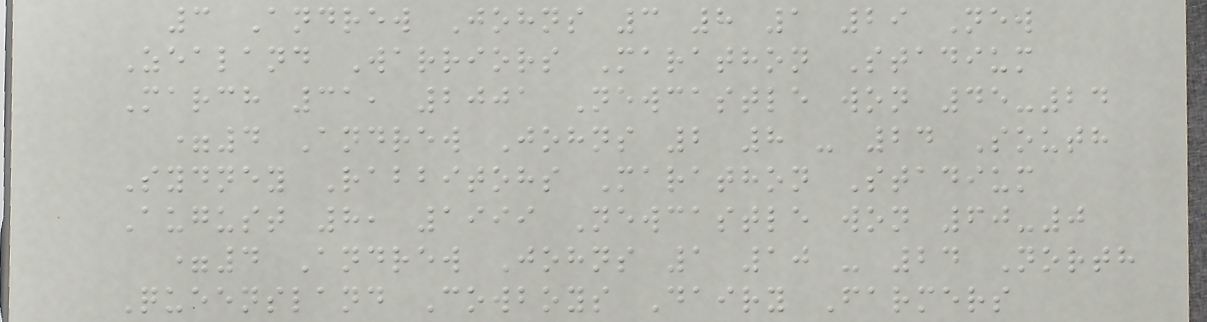3 Andrew Johns 3 8 1 29 New
Zealand Warriors Marathon Stadium
March 31, 2001 Newcastle won 45-24
=4 Andrew Johns 2 8 - 24 South
Sydney Rabbitohs Marathon Stadium
August 8, 1999 Newcastle won 60-0
=4 Andrew Johns 1 10 - 24 North
Queensland Cowboys Dairy Farmers
